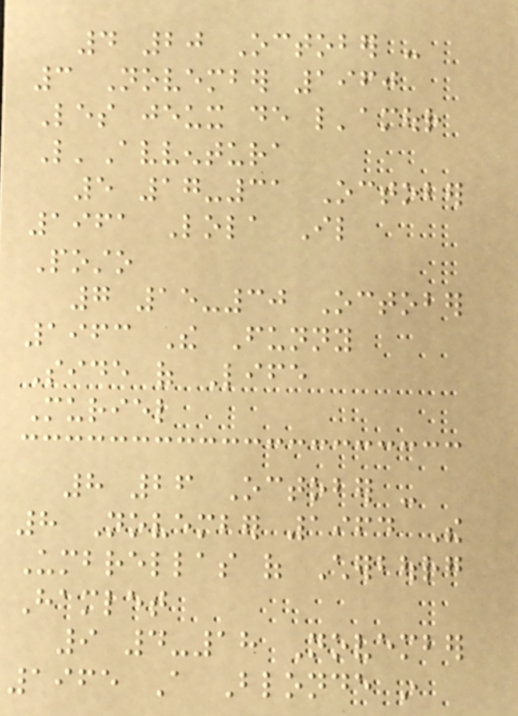4 20 October -
3 November 1960
Les jeux de l'amour
L'Avventura
5 17-31 October
1961 Lola Il
Posto
7 15-30 October
1963 The Funny
Side of Life
Muriel
8 26 October -
8 November 1964 The
Umbrellas of Cherbourg
Hamlet
9 4-18 November
1965 A Blonde in
